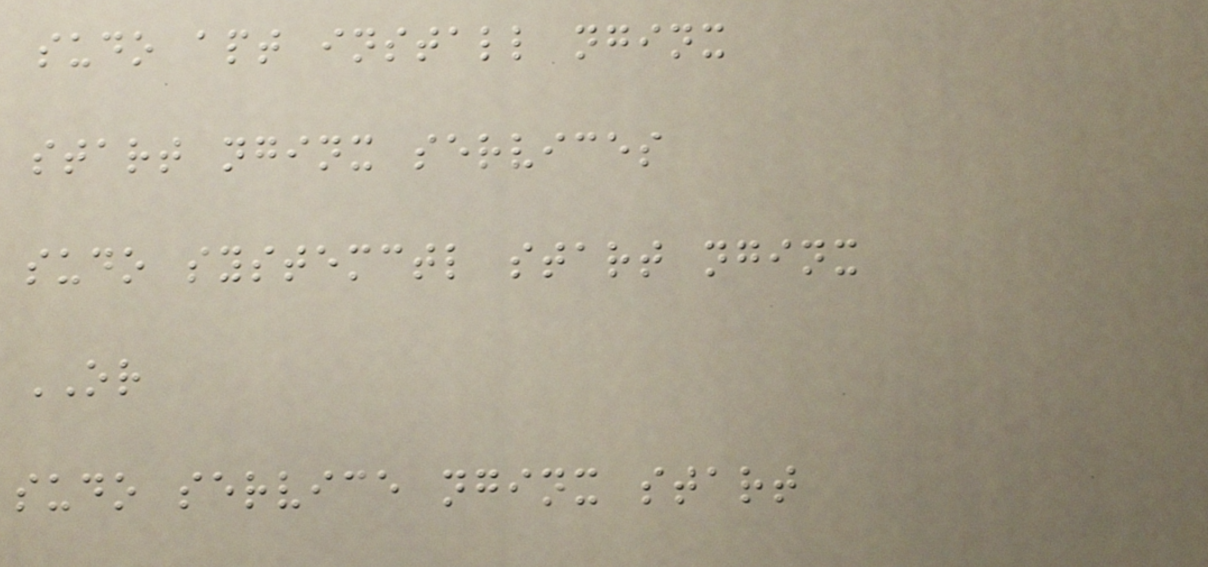sudo apt install nginx
start nginx services
sudo systemctl start nginx
OR
sudo service nginx start
